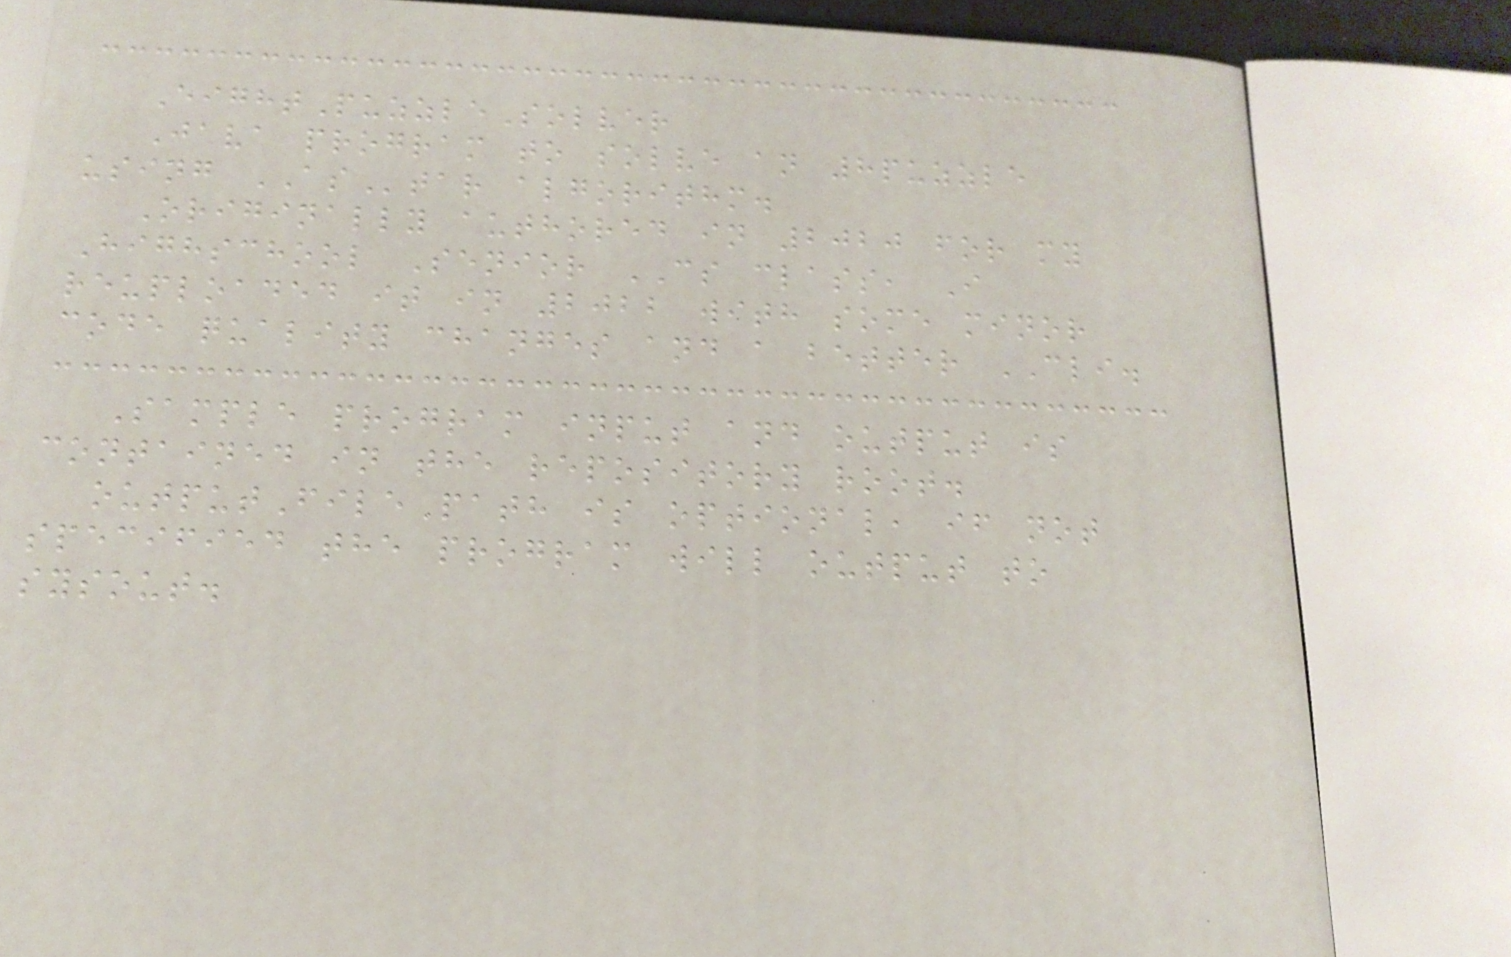EightPuzzleSolver
Java program to solve an 8puzzle
using AStar algorithm.
Originally authored in 2020 for my
Highschool Senior CS class, I
reuploaded it in 2022 with some minor
code quality changes and a better CLI.
Sample program input and output is
contained in the repository root.
outputFilePath is optional, if not
specified the program will output to
sysout.
